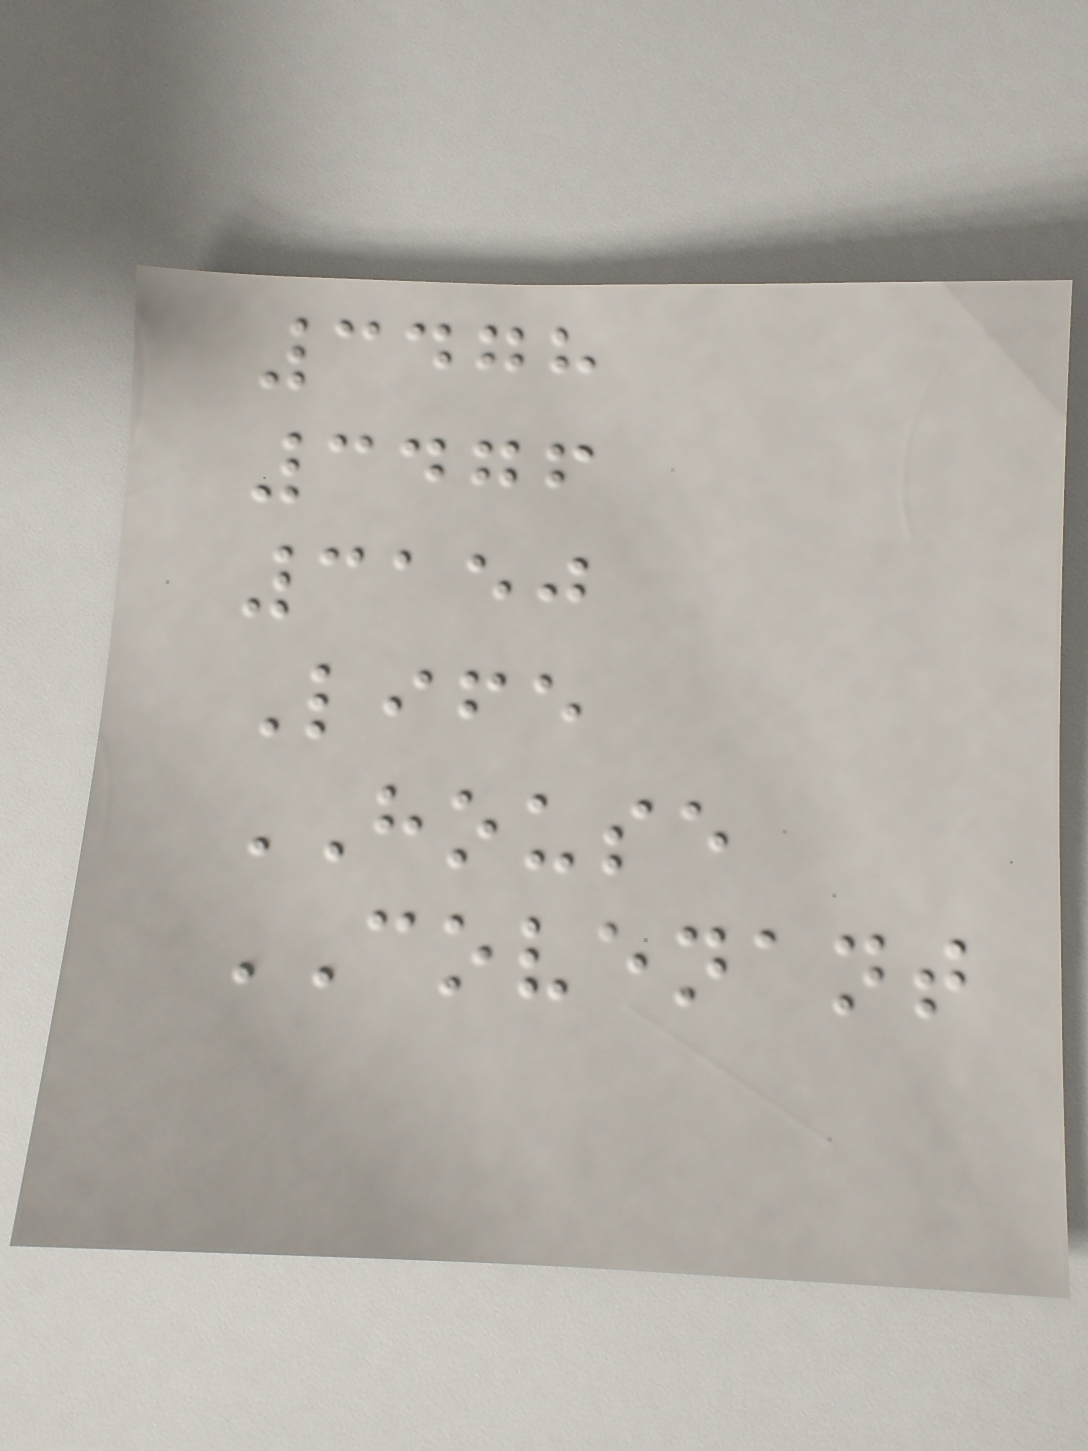3478
3476
3150
Life
HOUSE
COVENANT
